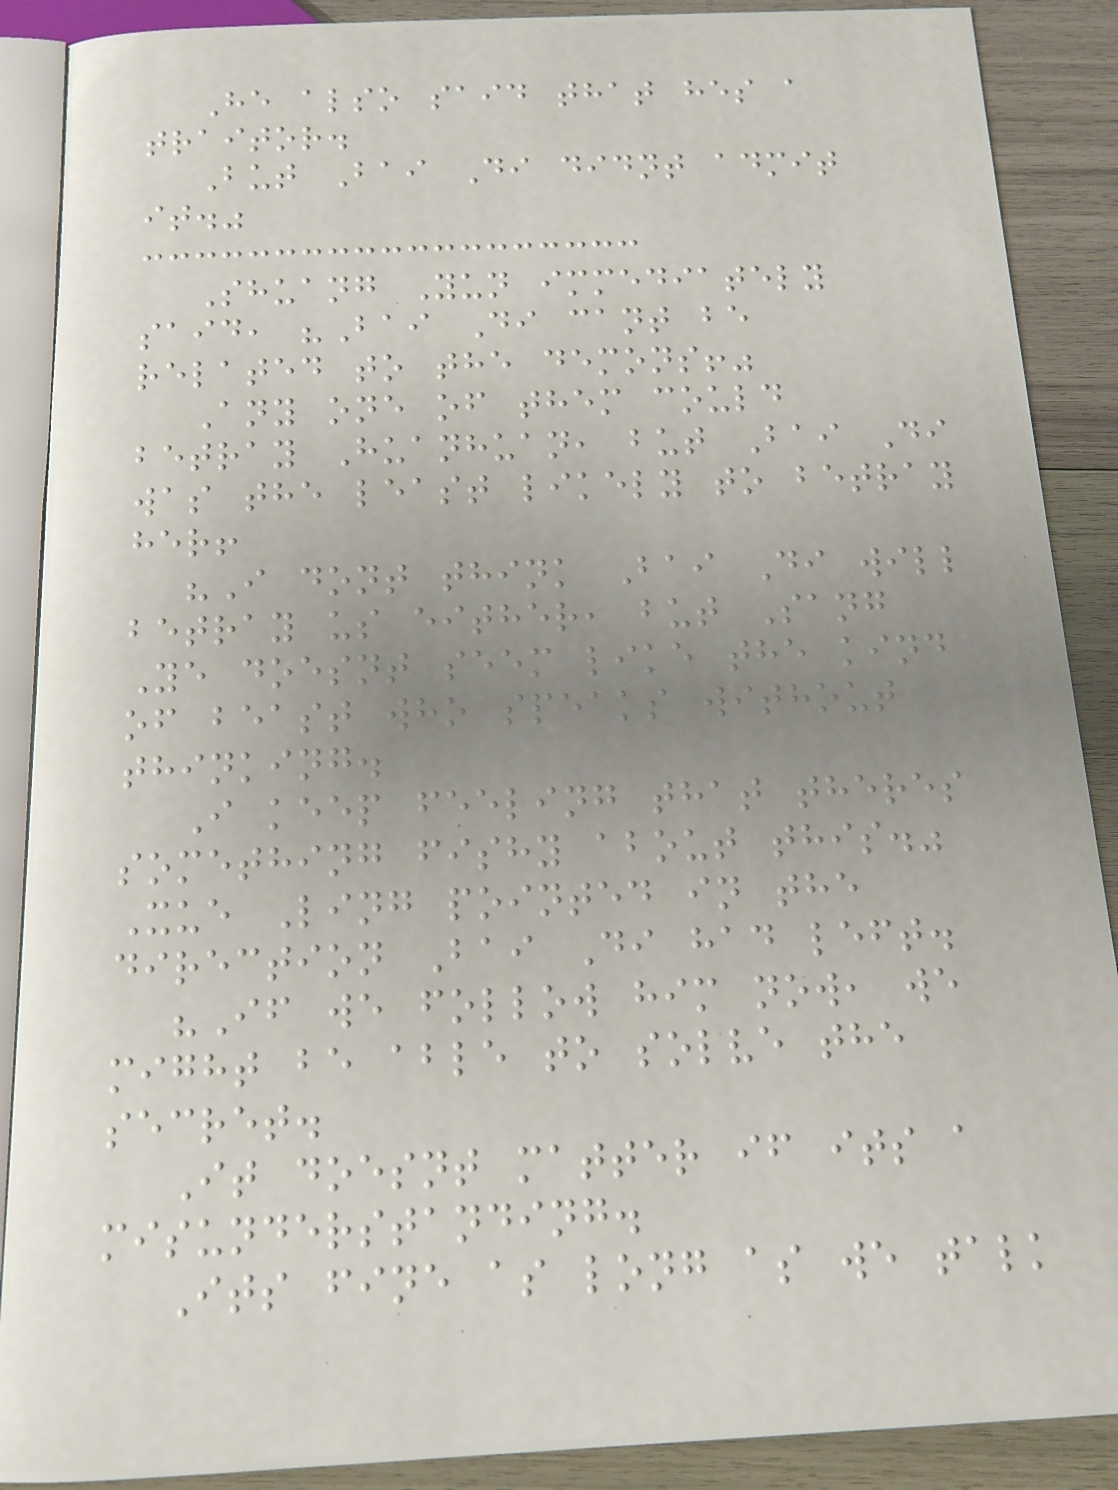He also said that hes a
traitor.
But Bai Di didnt admit
it."
Shuang Yun immediately
said, "Bai Di cant be
related to the demons!"
Any one of them could
betray Huanhuan, but Bai Di
was the least likely to betray
her!
"I dont think Bai Di will
betray us either, but Sang
Ye doesnt seem like the kind
of beast who speaks without
thinking.
I keep feeling that theres
something fishy about this."
Xue Ling pointed in the
direction Bai Di had left.
"If we follow him now, we
might be able to solve the
secret.
It doesnt matter if its a
misunderstanding.
Its fine as long as we talk
